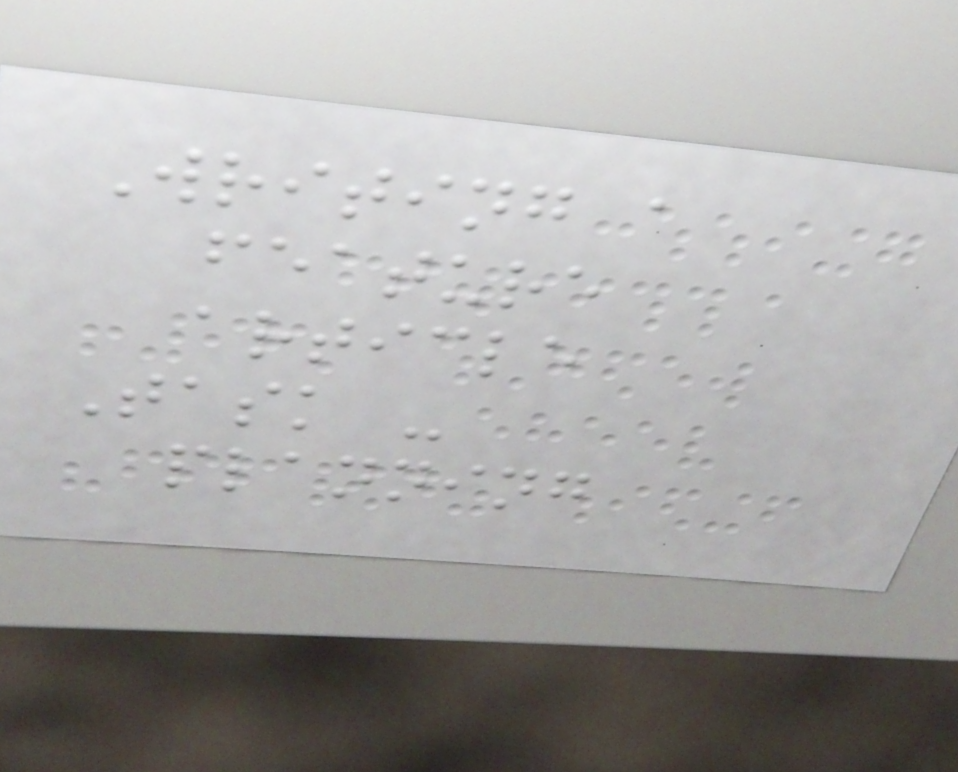Writing a
feature
article
Task -
planning
